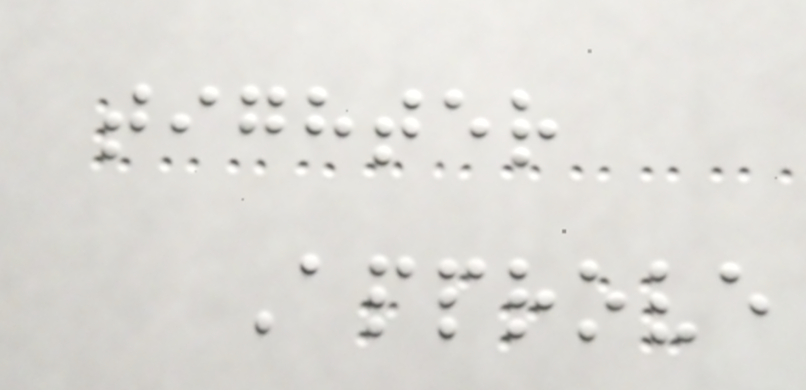tighter
Approve
